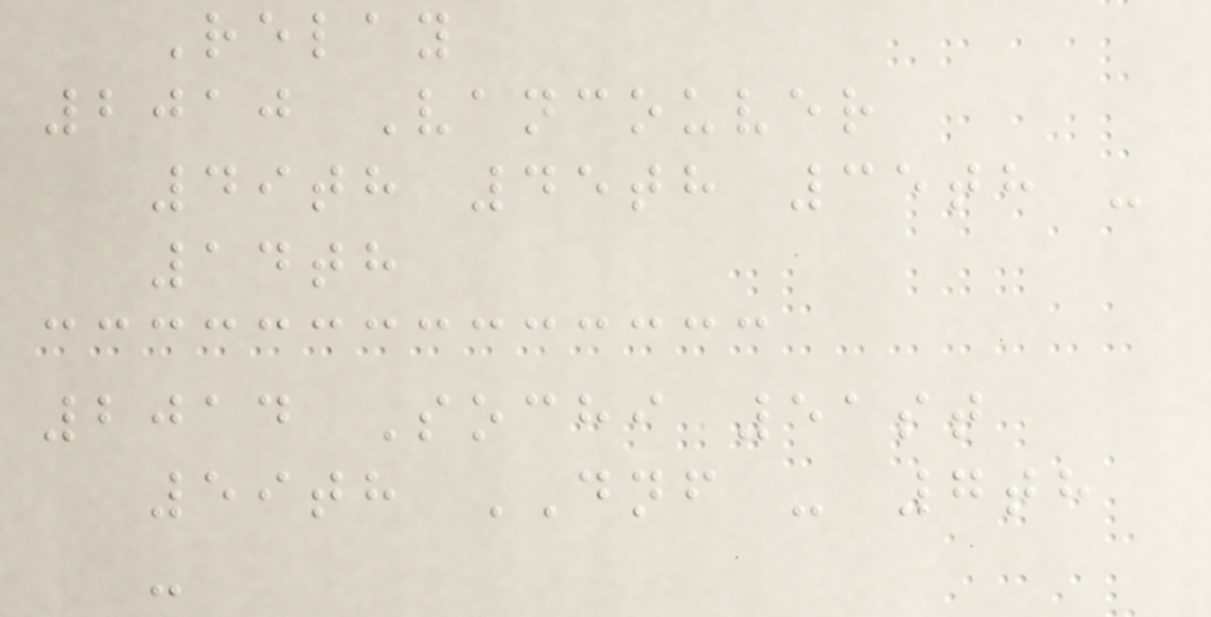Relay
2010 Vancouver
49th 45th 35th -
14th
2014 Sochi 51st
59th DNF - 7th
-
